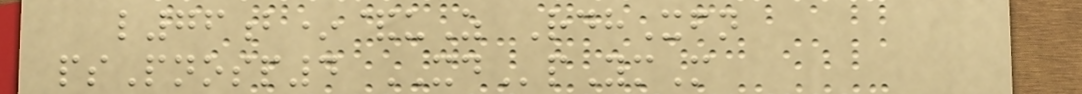l76b*&uZ RdhXfn
psPnosp4 XDpYmM
